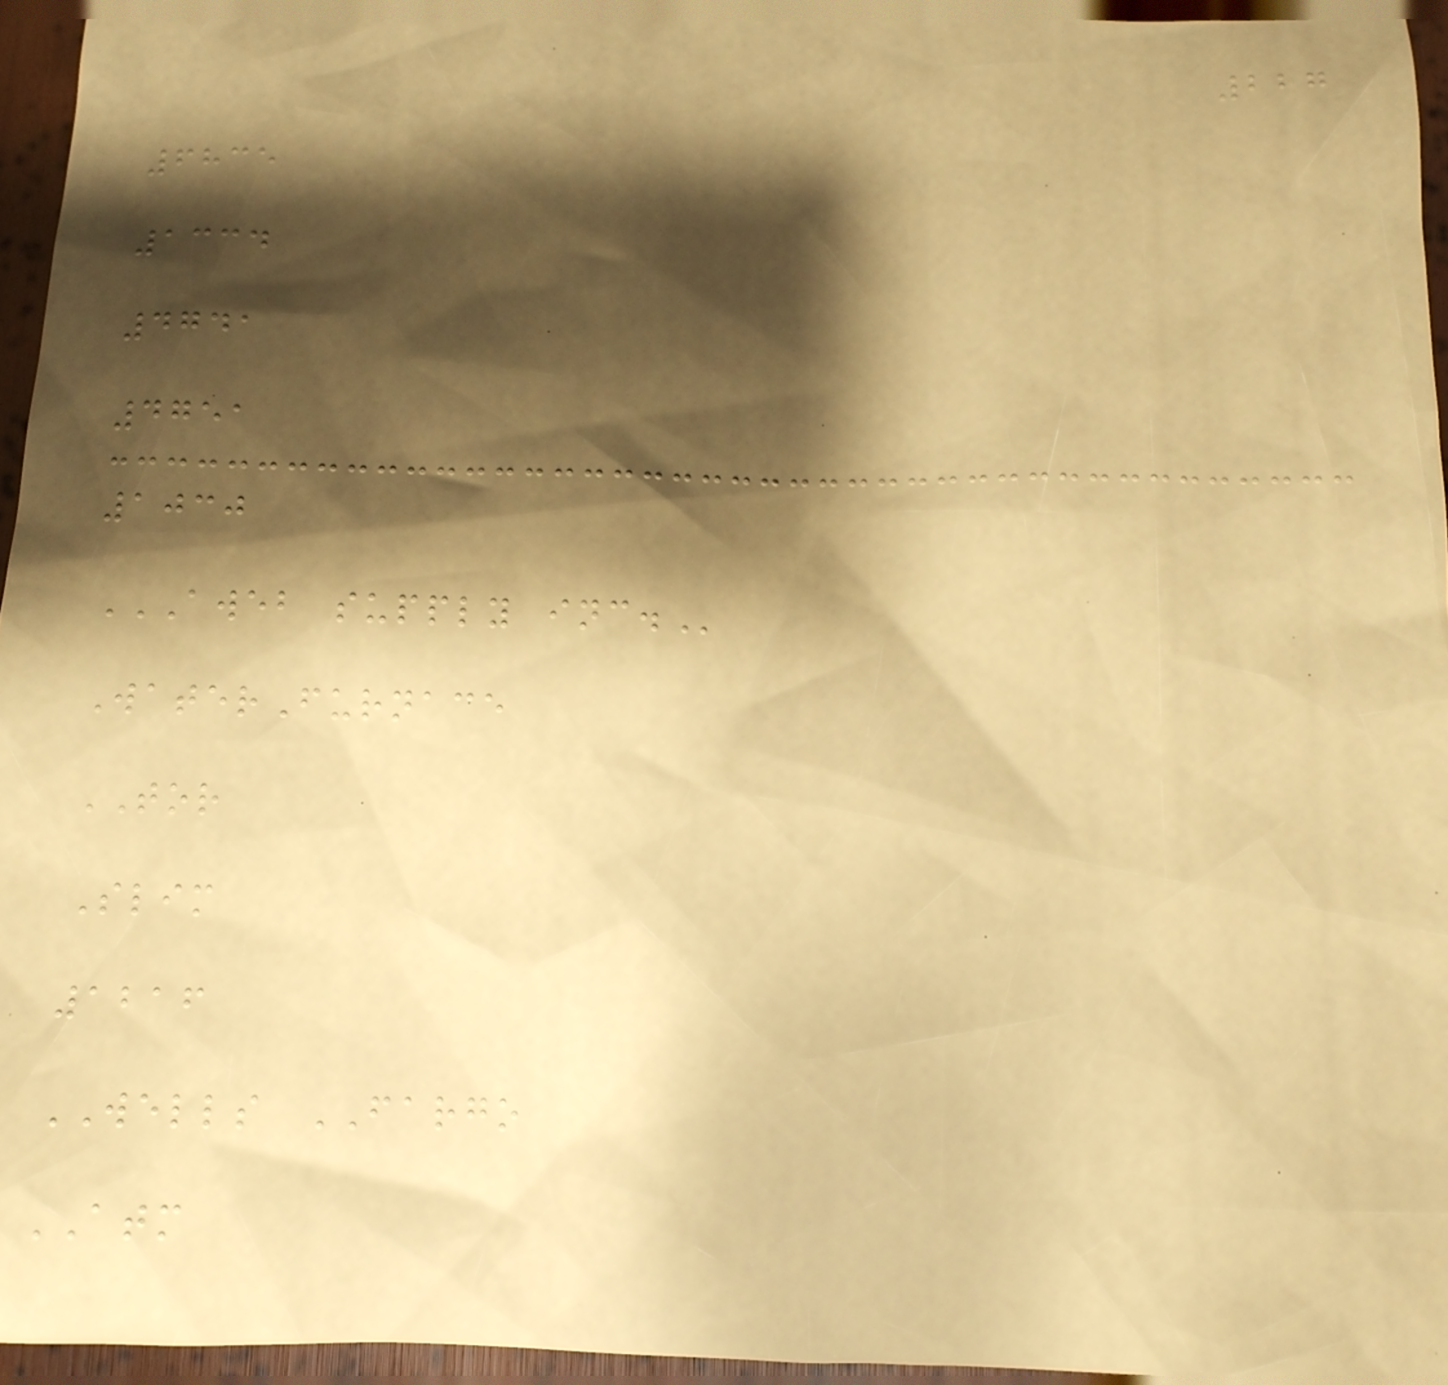227
6835
1334
4741
4751
1030
AWEB SUPPLY INC.
WaterFurnace
TOR
Slim
1216
WELLS FARGO
ATM
